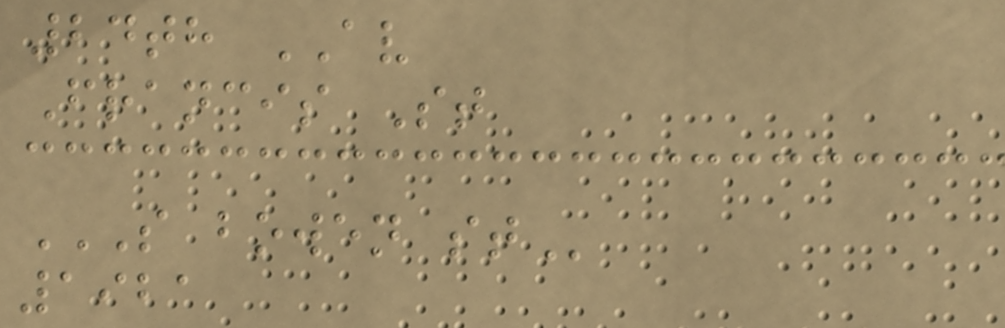24th AV
Francis St
S BOWEN ST
1921
